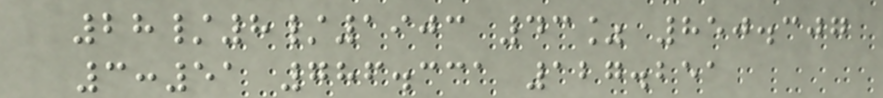28/8/1903 43% 850.307
3:51 786.331 127.251
